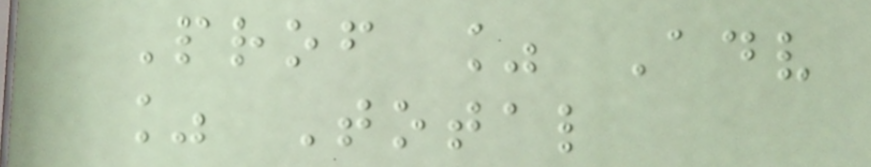Prof % Adv
% Total
